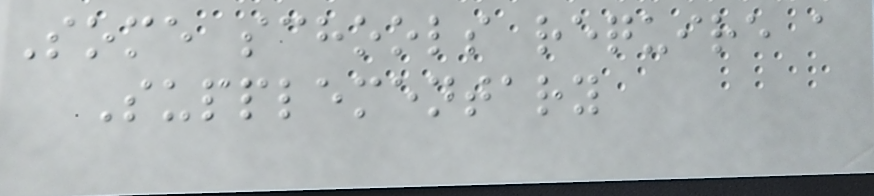Some schools require a
Supplementary
